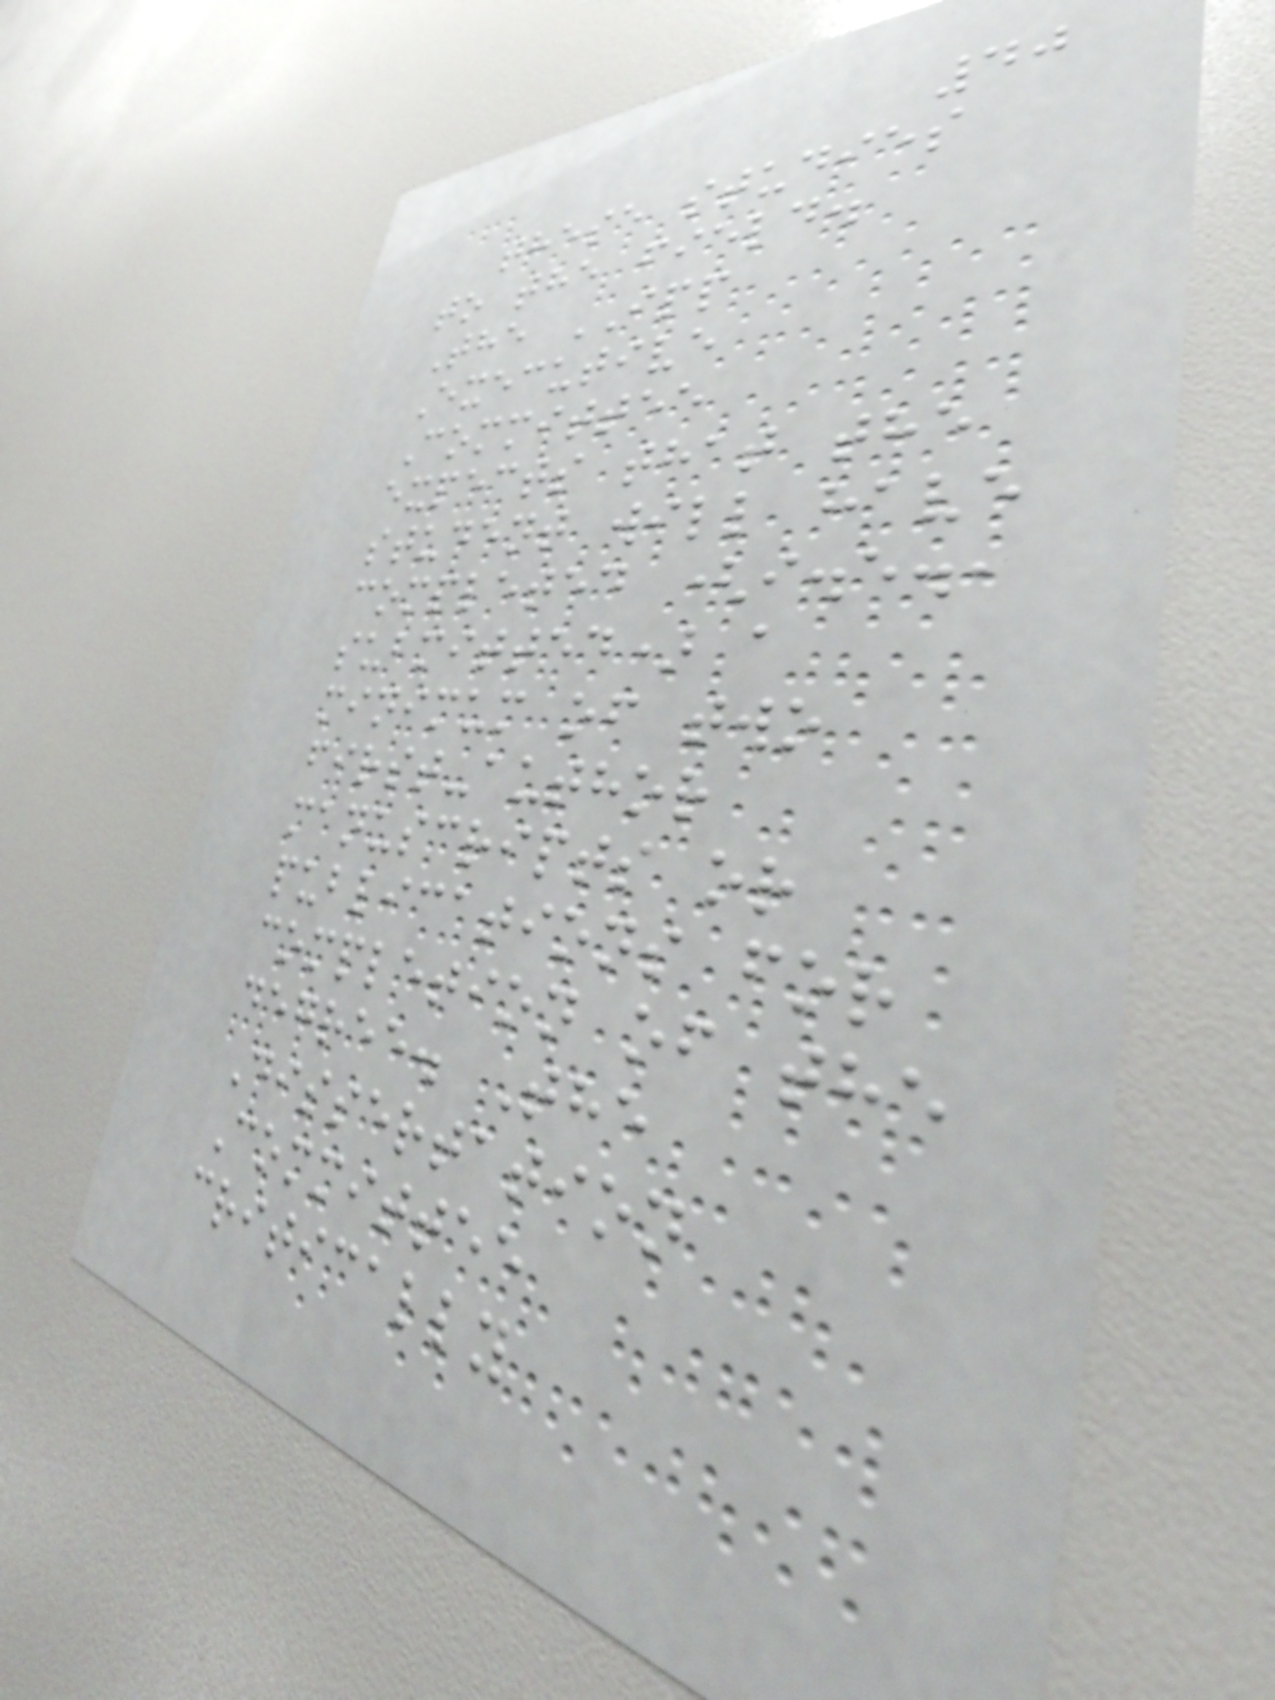40
these studies
to the field.
The IPP
Executive
Committee
expects that the
student will have
completed (i.e.,
submitted) a
minimum of two
first-author
manuscripts or
publications for
completion of the
degree. The
Dissertation
Committee
critically
